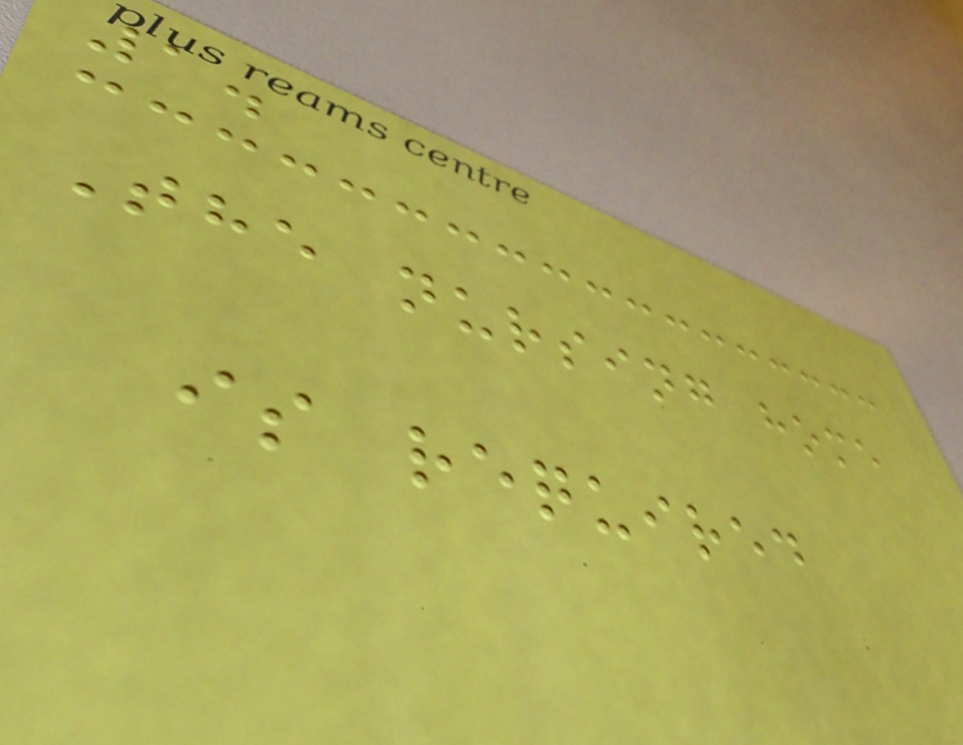1.
The nursing home
is required
